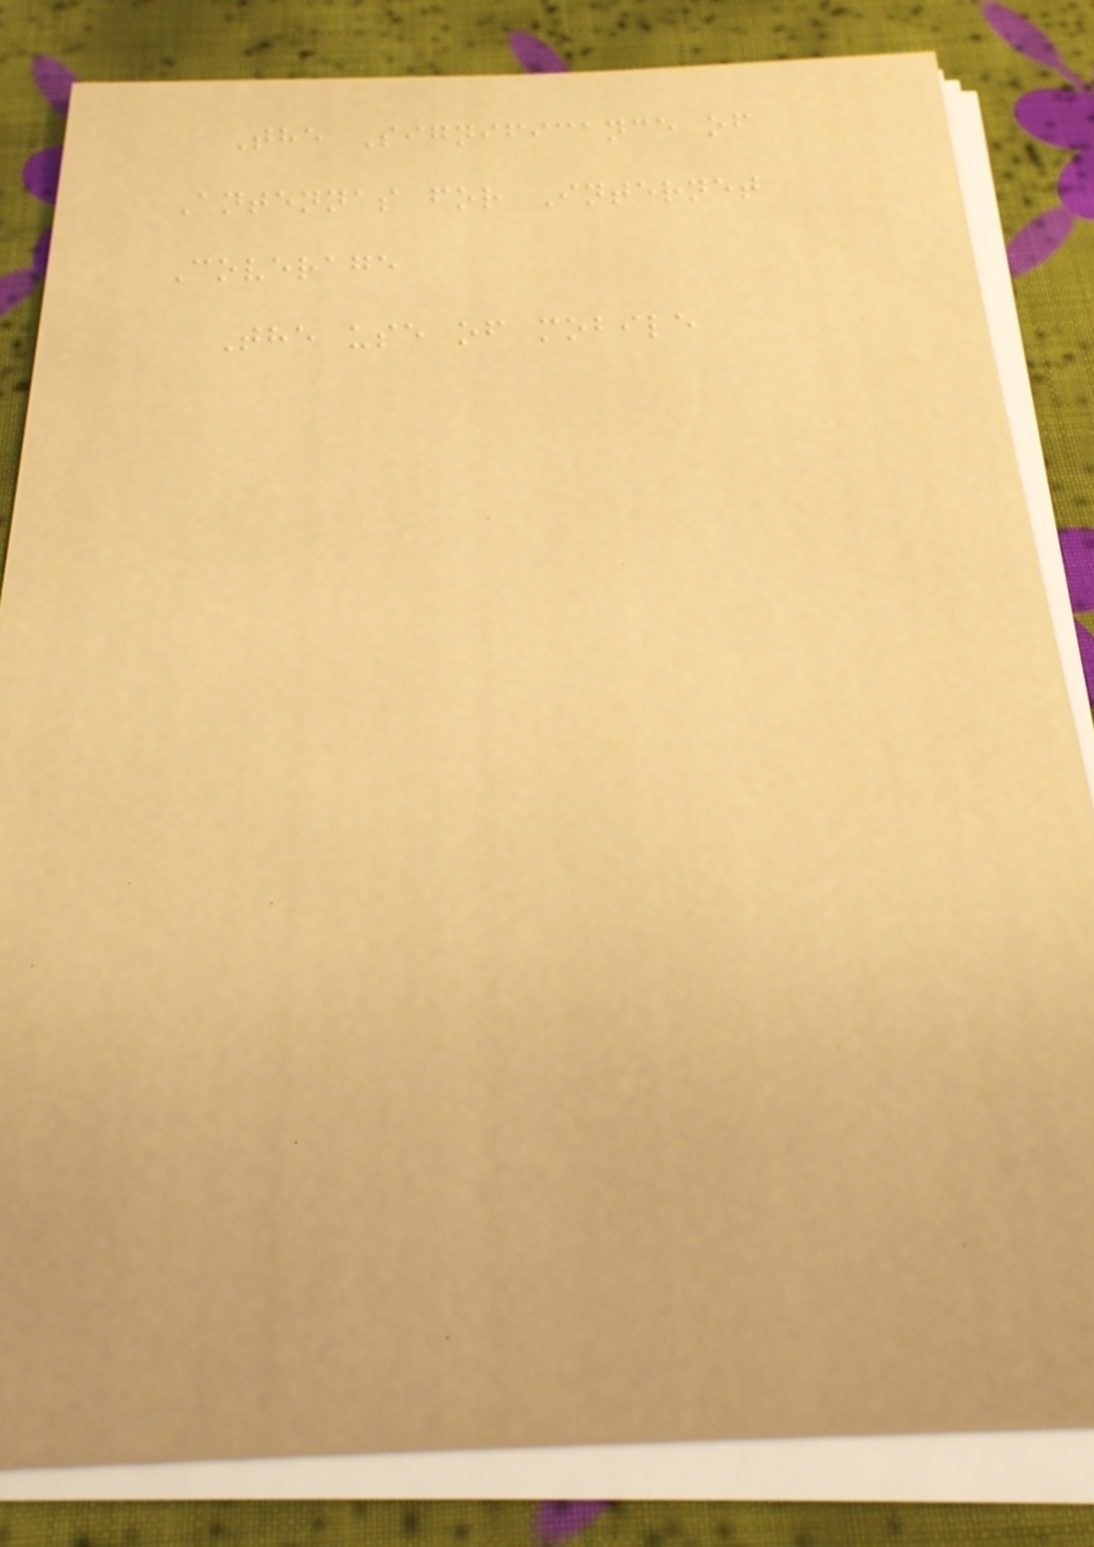The Significance of
Antennas for Internet
Coverage
The use of mobile
